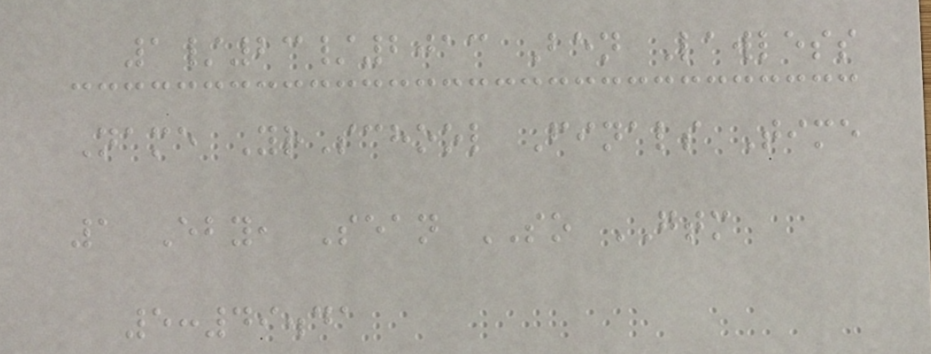1/23/2013 Ben Lawless
Name YrSchool Finals Time
1 Eby, Sean SO GTM
5:49.41
